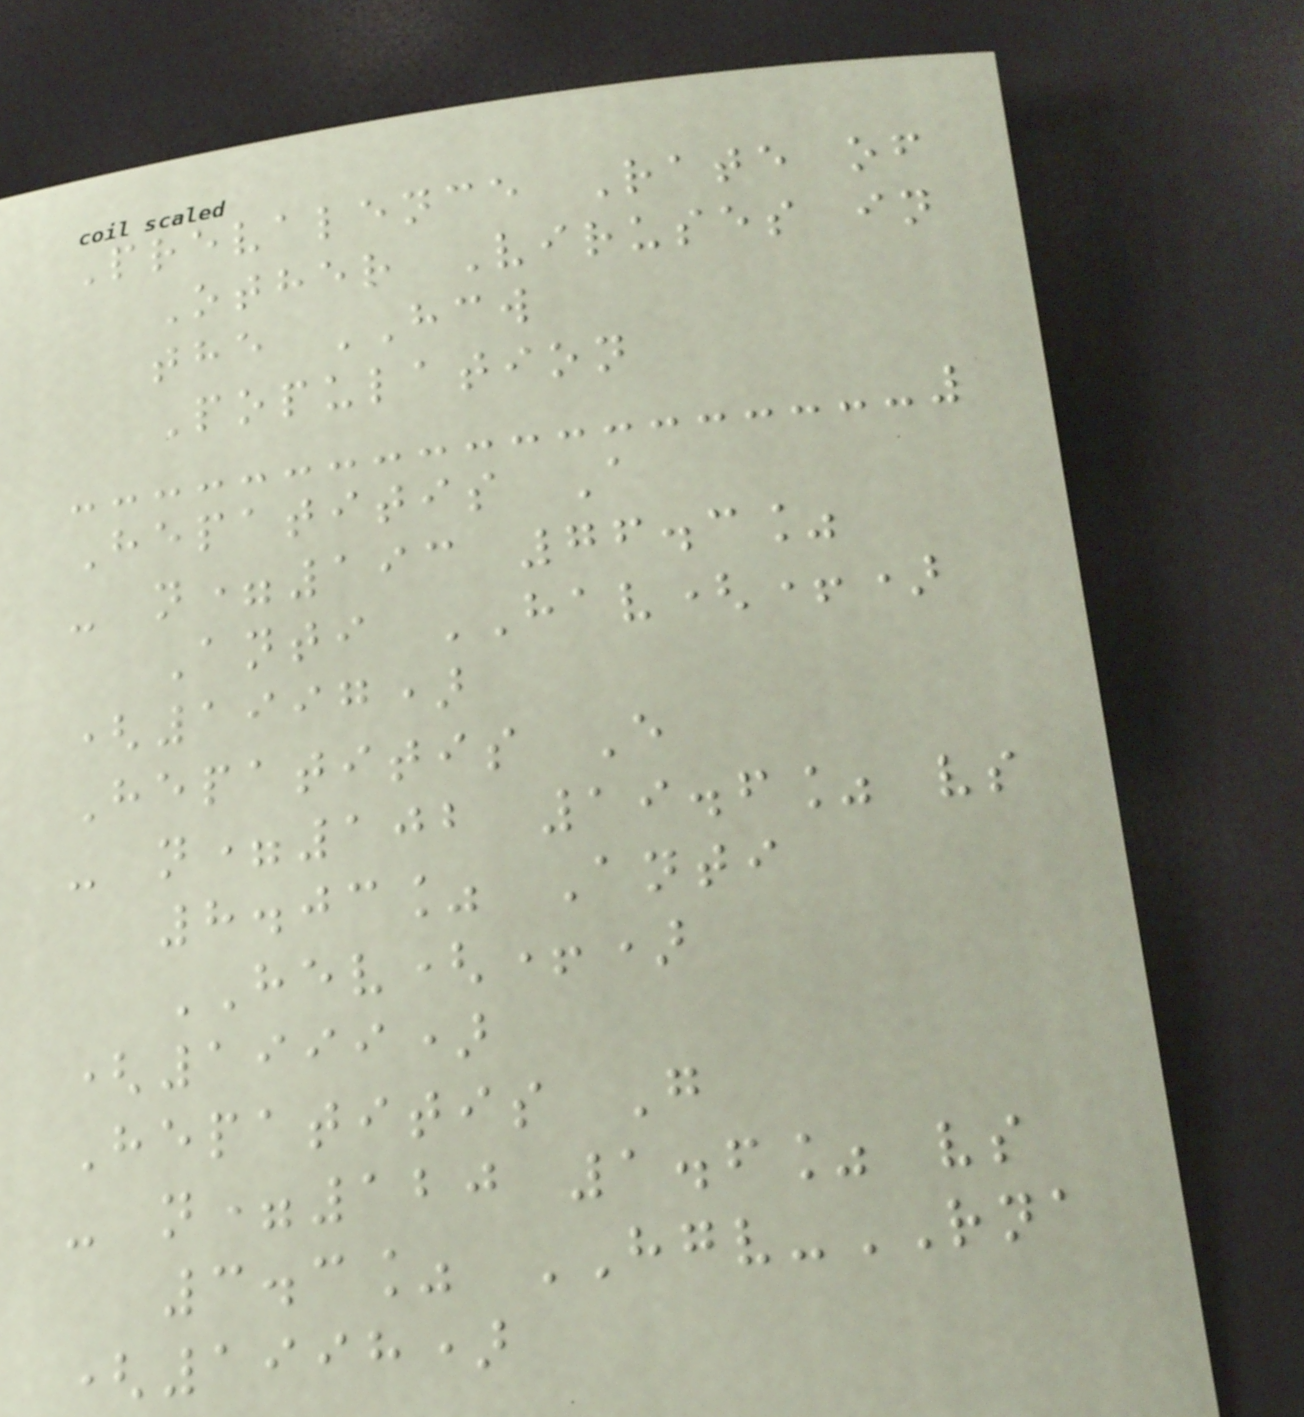Prevalence Rate of
Other Viruses in
the HCW
Population
Hepatitis A
- n=193 76.3%
Anti HAV(+)
(1997)
Hepatitis E
- n=102 19.6% vs
8.03% Anti
HEV(+)
(1999)
Hepatitis G
- n=120 1.6% vs
3.3% HGV-RNA
(1998)
